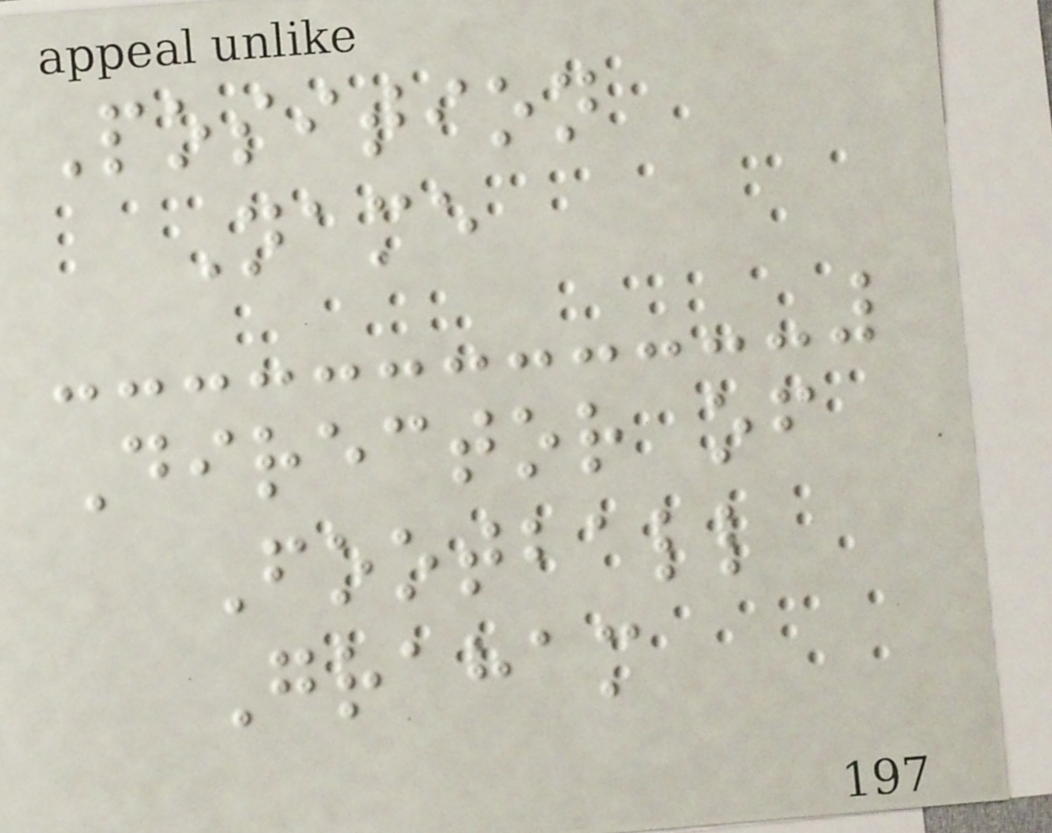Position
Name
Director of
Football
Graham
